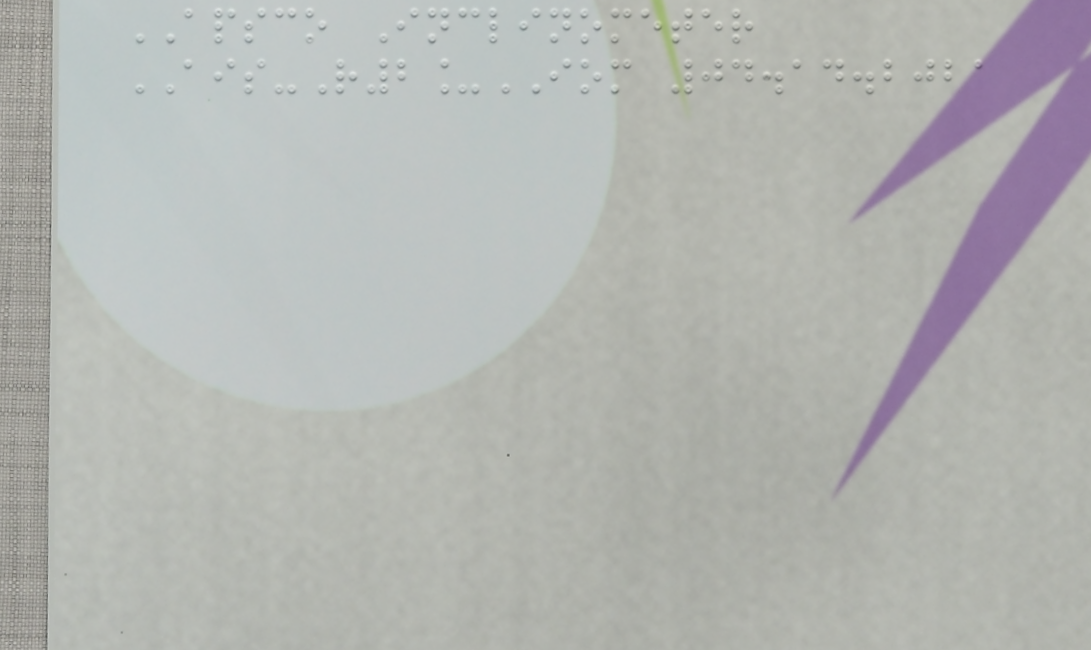APSCO Inclinometer
AIS-R2_IOM 04.14.2021
